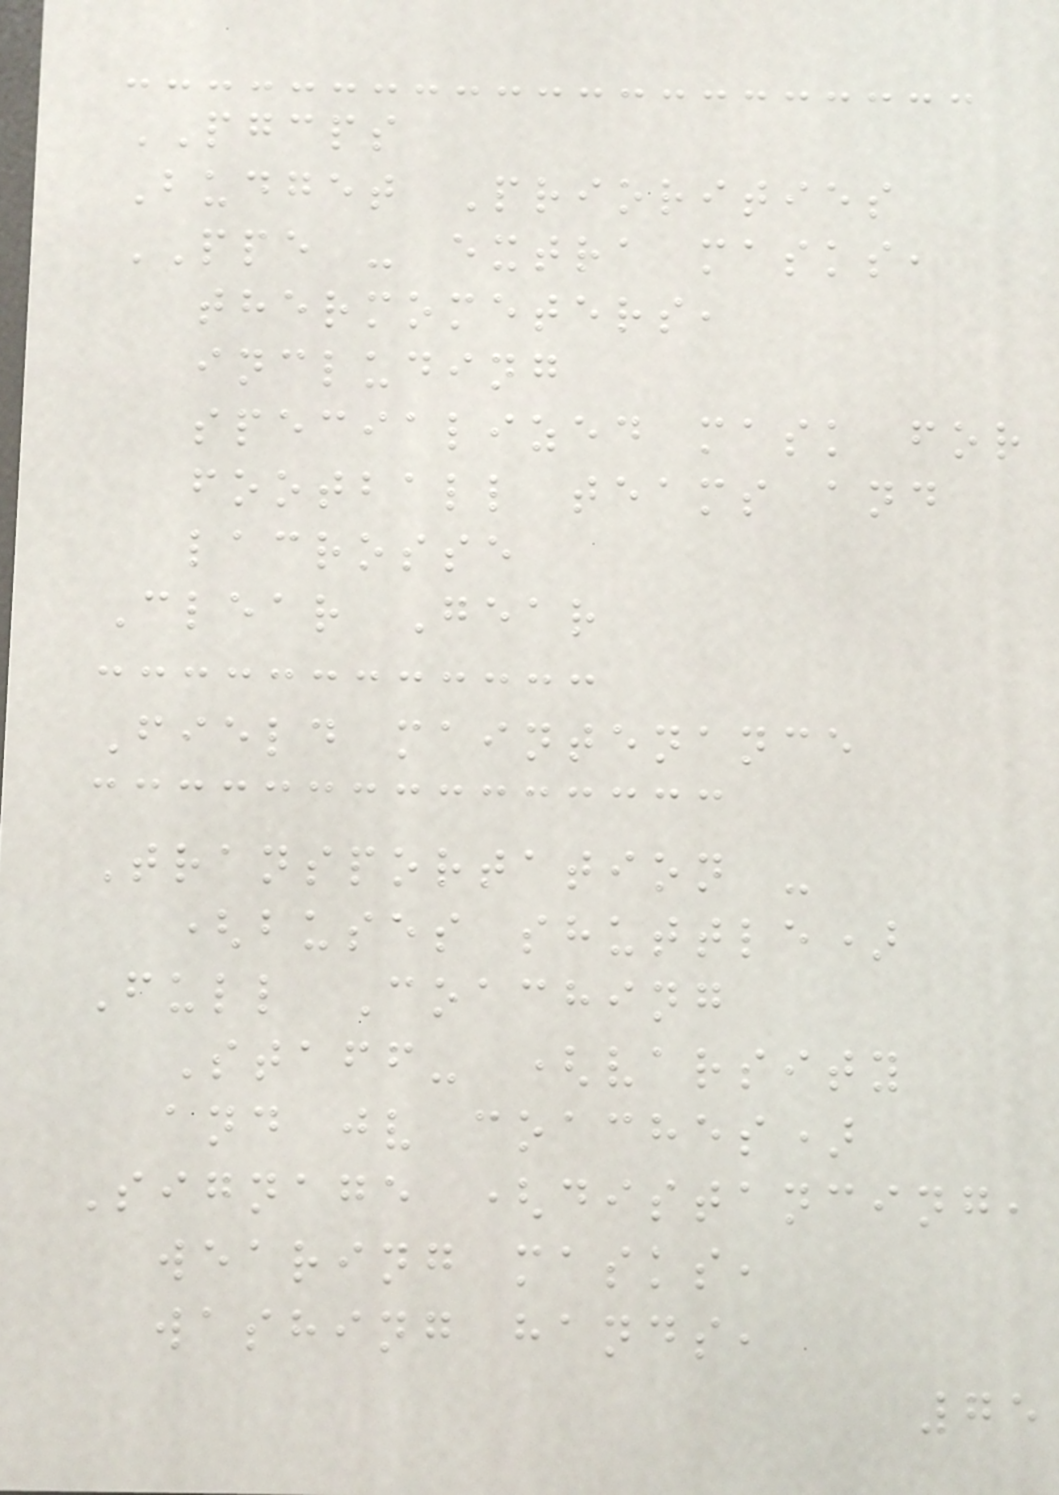PGCPS
Budget Priorities
PPE - extra masks,
thermometers,
including
specialized mask for
football teams and
lacrosse
Clear Gear
Field maintenance
Transportation -
(buses shuttle)
Full Coaching
Staff- (varsity
and jv coaches)
Signage (distancing,
wearing masks,
washing hands,
75
